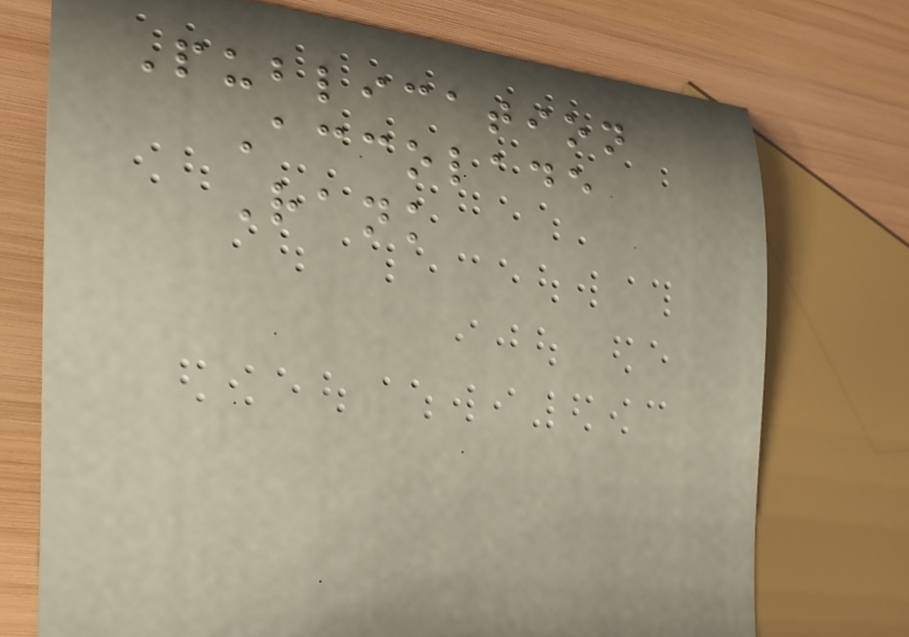Publication
Accolade
Rank
